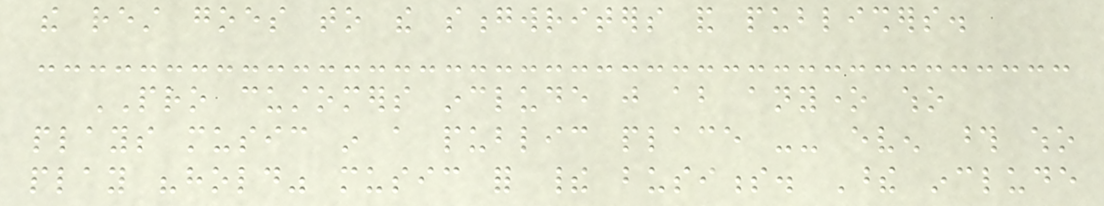the rest goes to the songwriters and publishers.
PRO customers include just about anyone who
plays music in a public place -- even those who
play "hold" music for their business. These include
